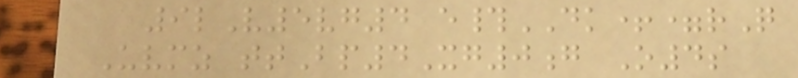9lV5vg4 e#DK+=rQ
Uvmz ttBp4Xg0g O4s
